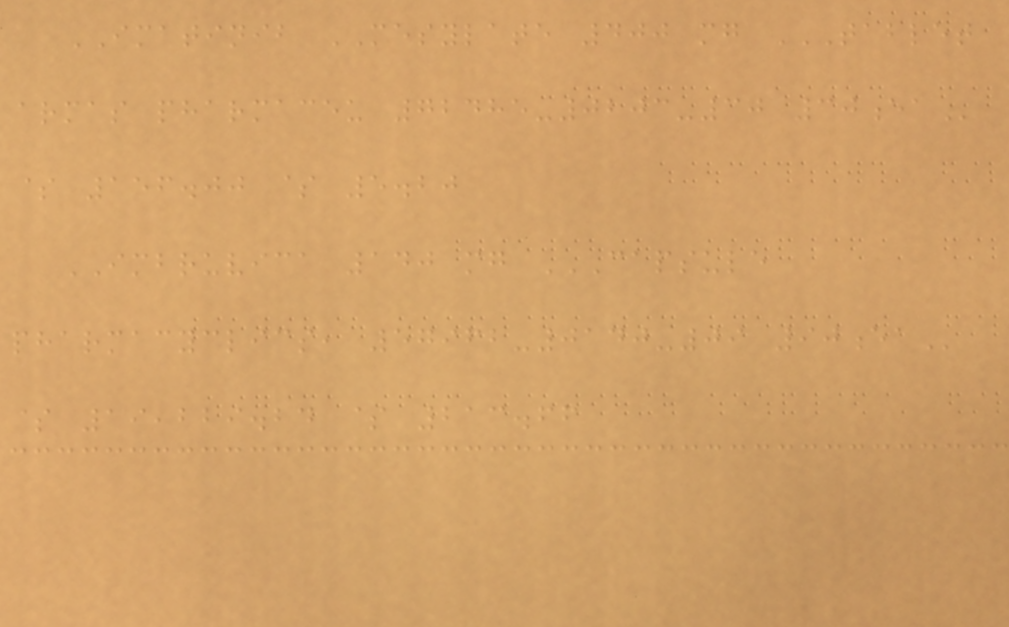IMATINIB MESYLATE 400 mg TABLET
ARMAS PHARMACEU 72485-0203-30 30EA
$ 156.00 $ 5.20
IMBRUVICA 140 mg CAPSULE
PHARMACYCLICS, 57962-0140-09 90EA
$ 19,229.24 $ 213.66
